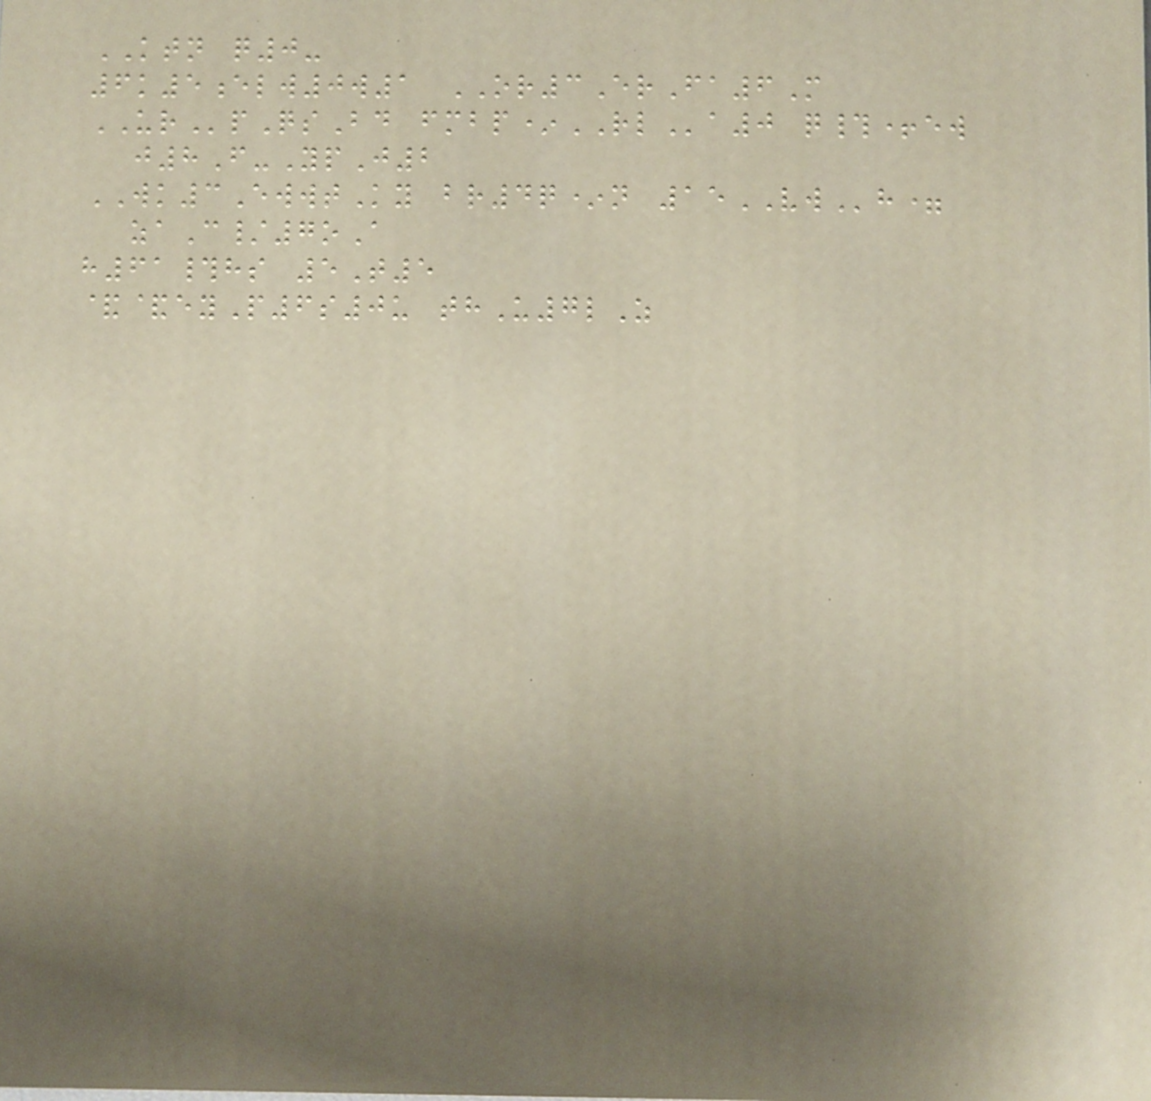KTN q0-
6k5elw0w1 OR3ErFa6M
URpQsBd fmbp*RLa0 q#+ew
j8F-YpJ2
WK3EwwtKy br4q*n 15VWh=
zaC/7oA
h61#hs 5T5
&&eyP6s0u thU7lZ
